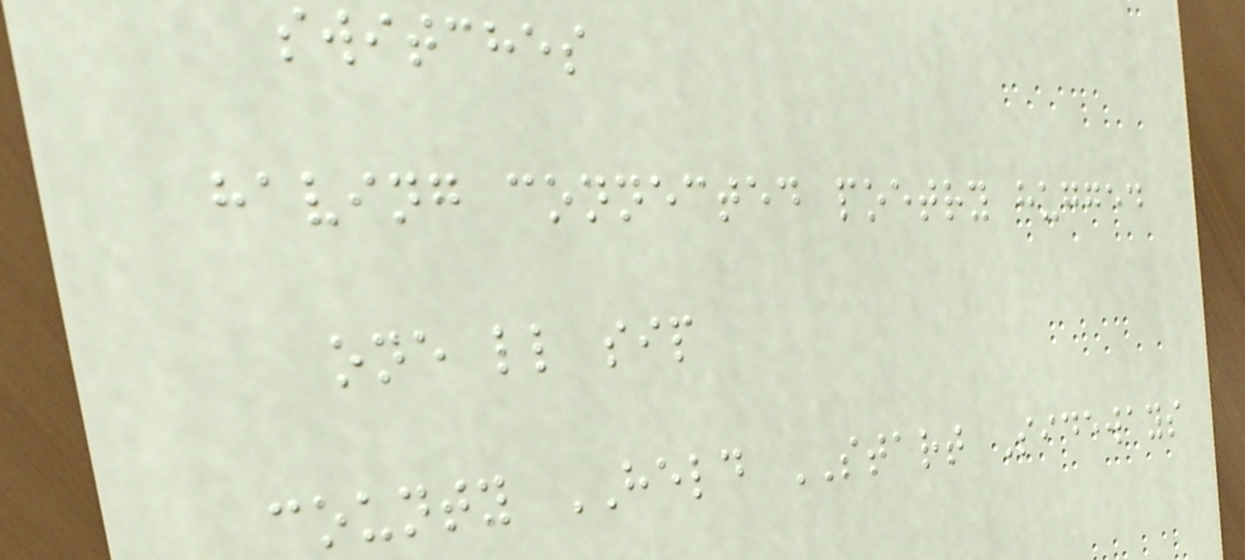switches
having connected poetry hugged
one ll sip
county HELD START Sideways
